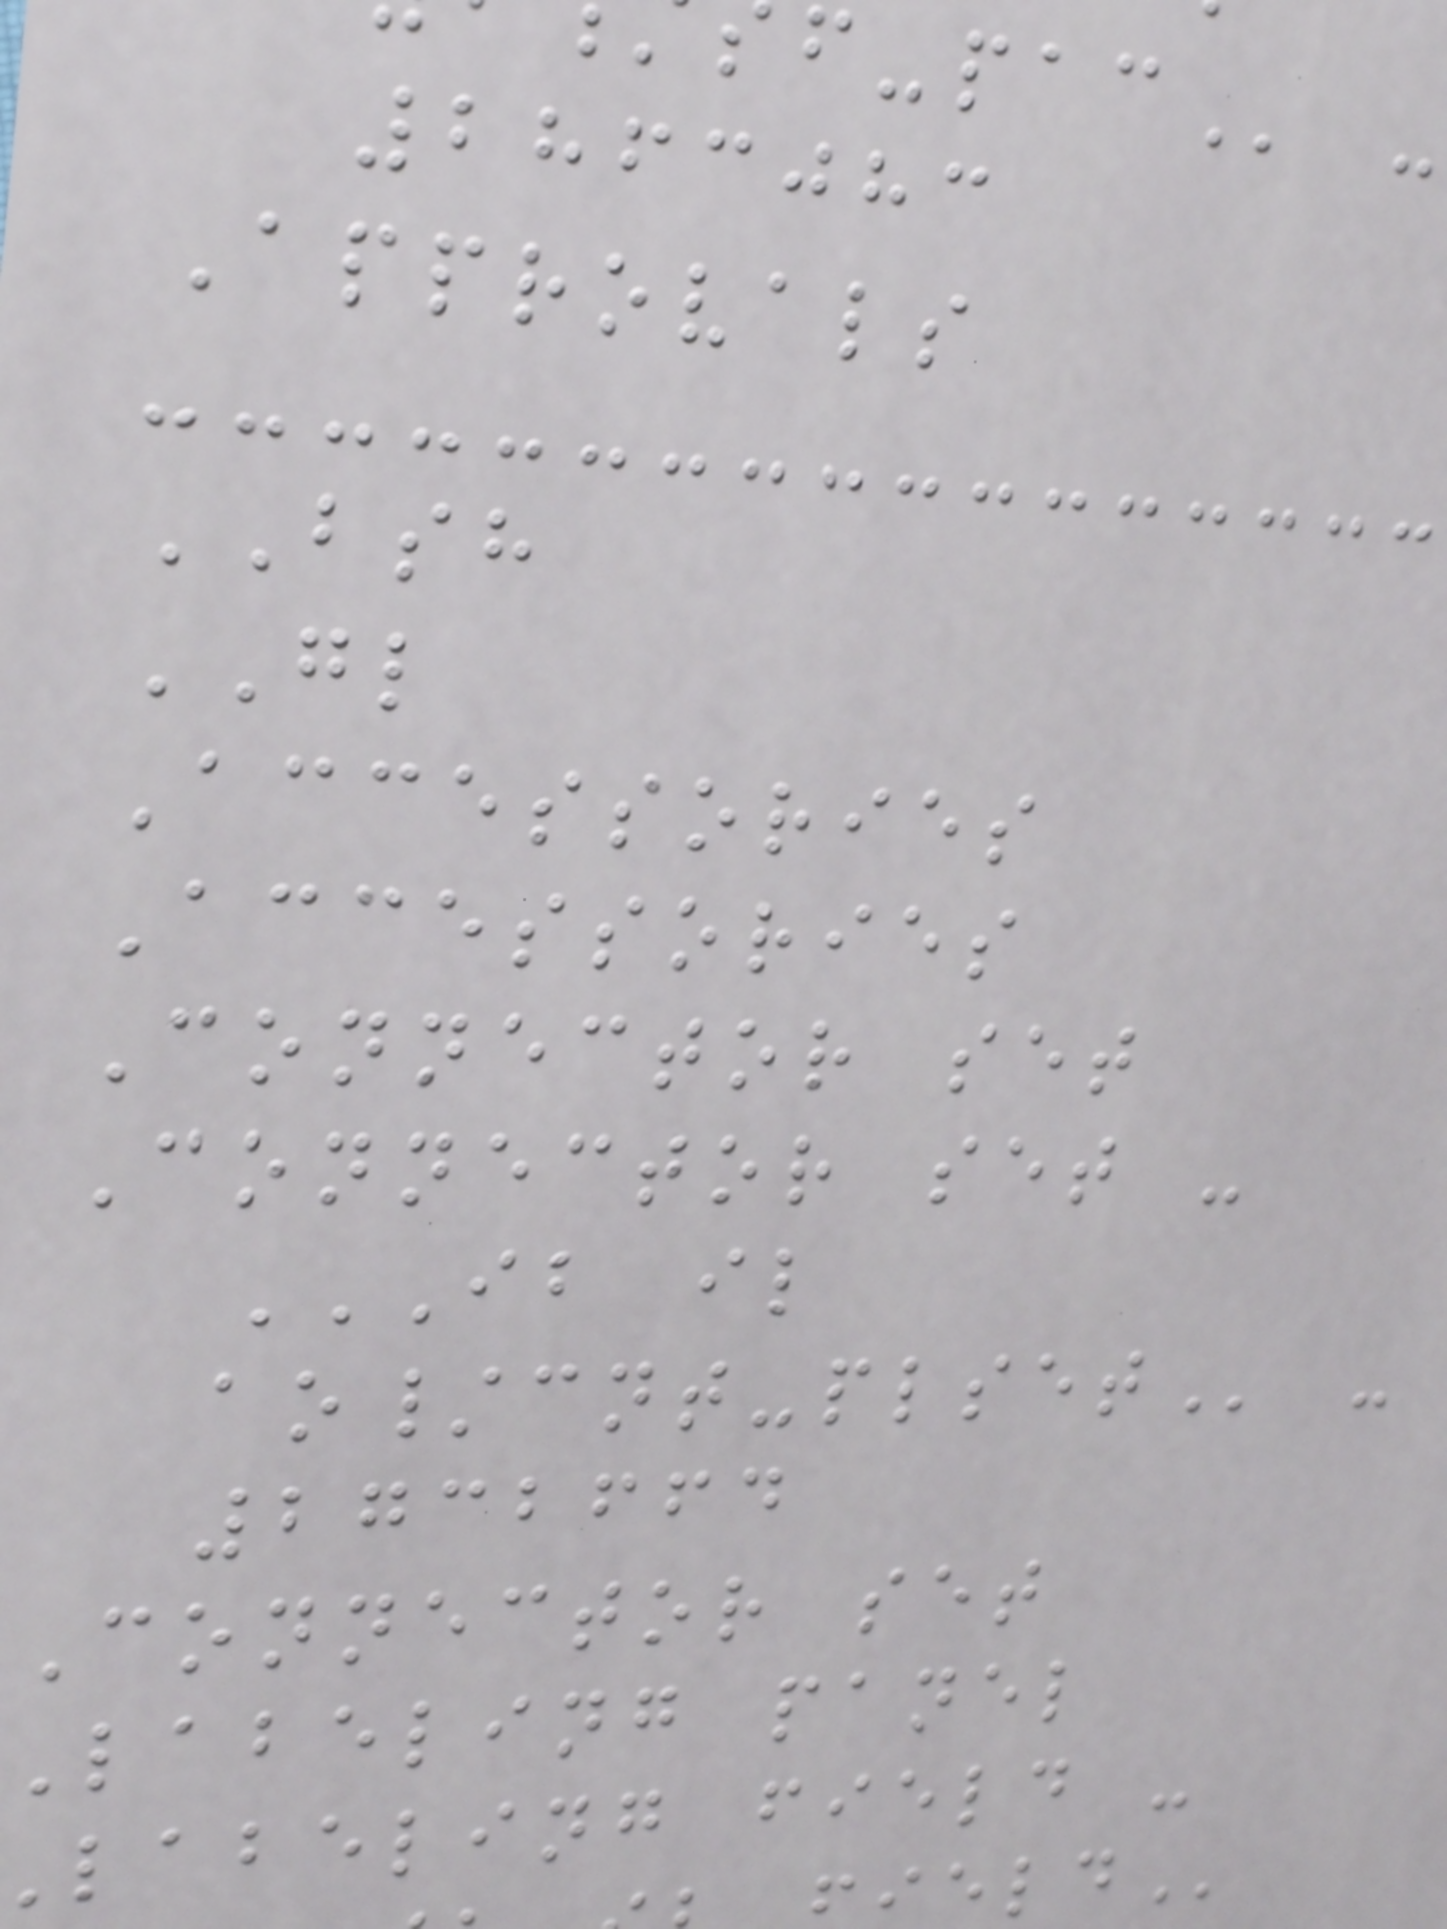2863083
Approvals
BSH
GL
Accessories
Accessories
Connector set
Connector set -
IB IL
2732664
Connector set
labeling panel
labeling field -
